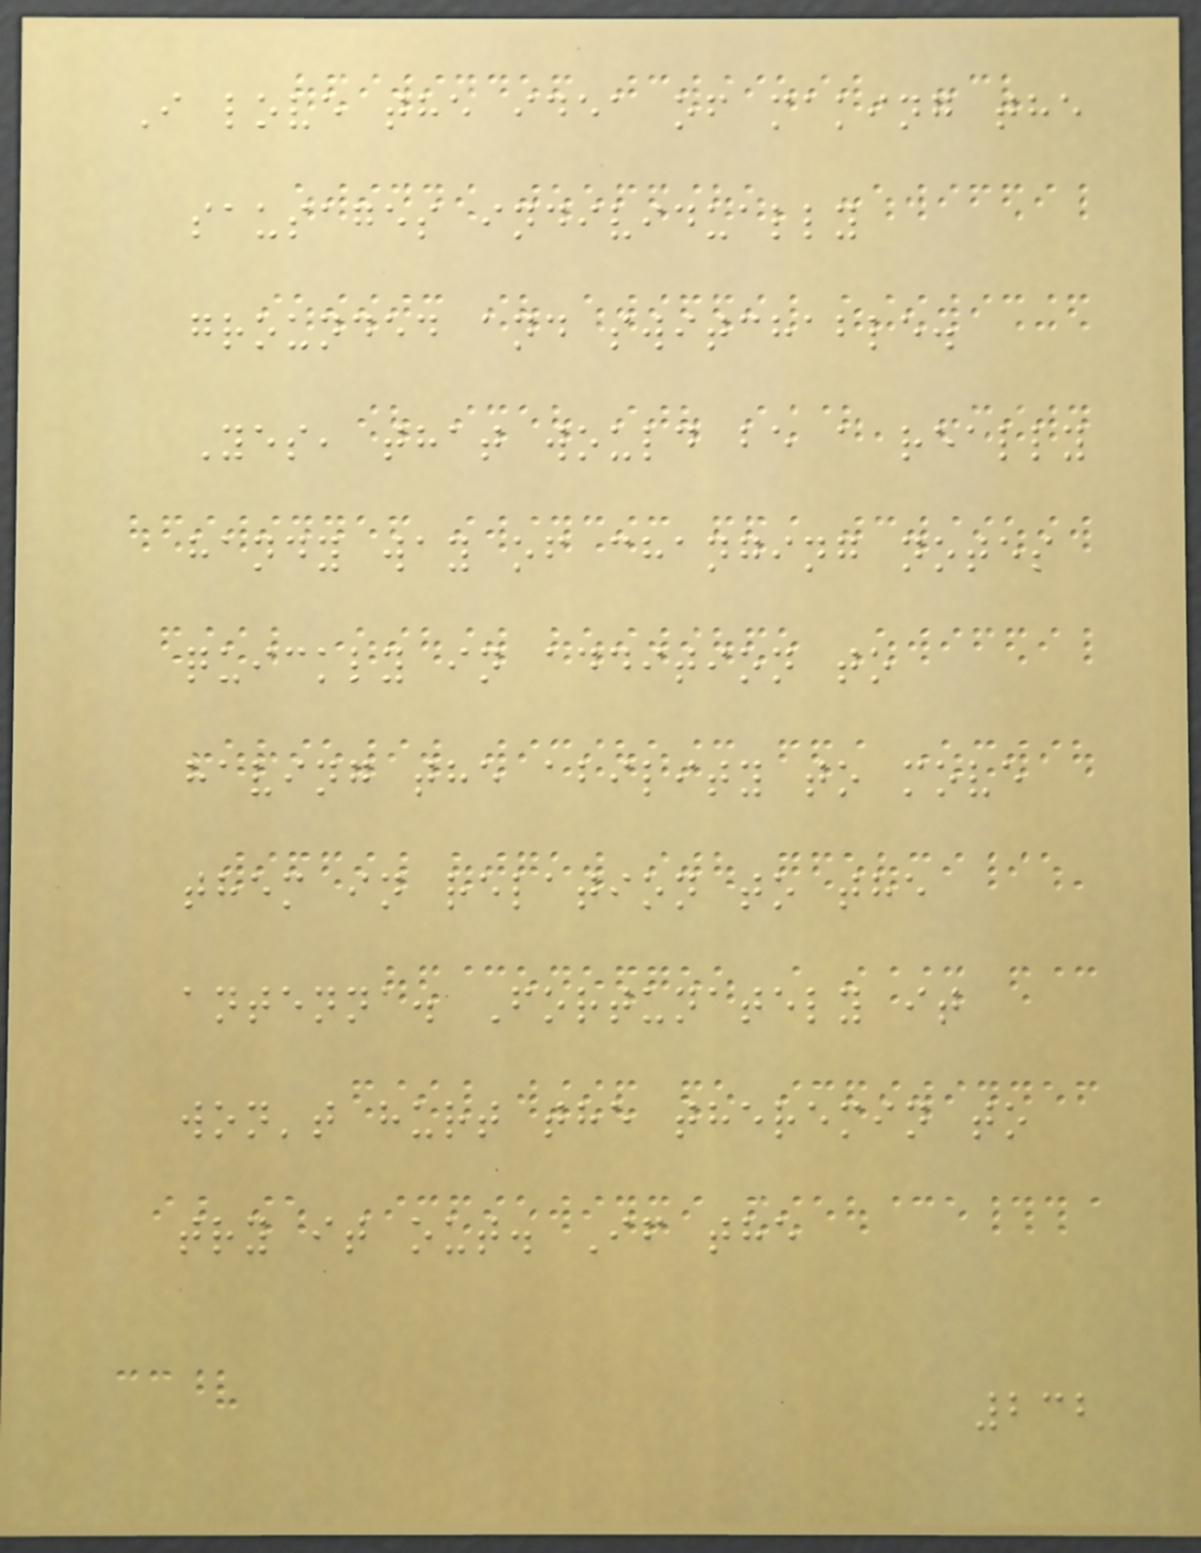I love the idea of making the
sausages individually
grounded and switchable.
Yes, that would be a really
handy way of changing notes
quickly in addition to
having the ability to move
them in relation to the
antenna. Fortunately it
won't hurt the theremin to
try it out. If the
232
